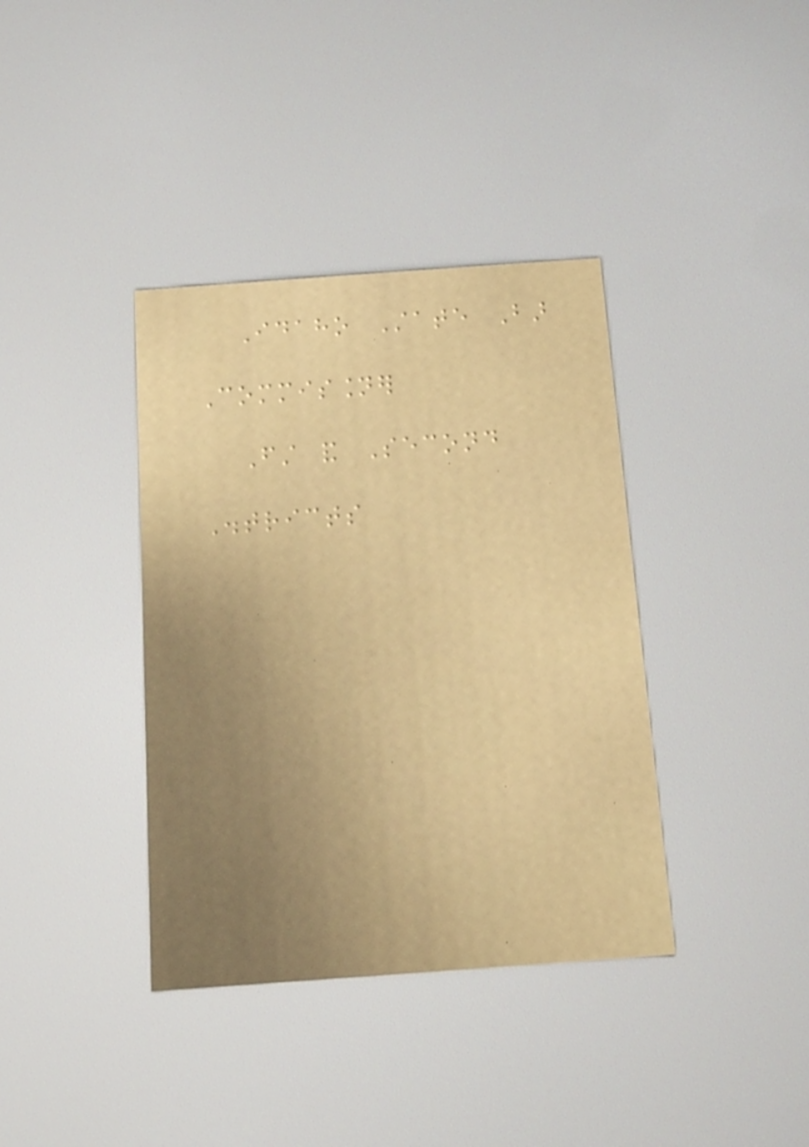Idaho State Bar
Commissioner
First and Second
Districts
